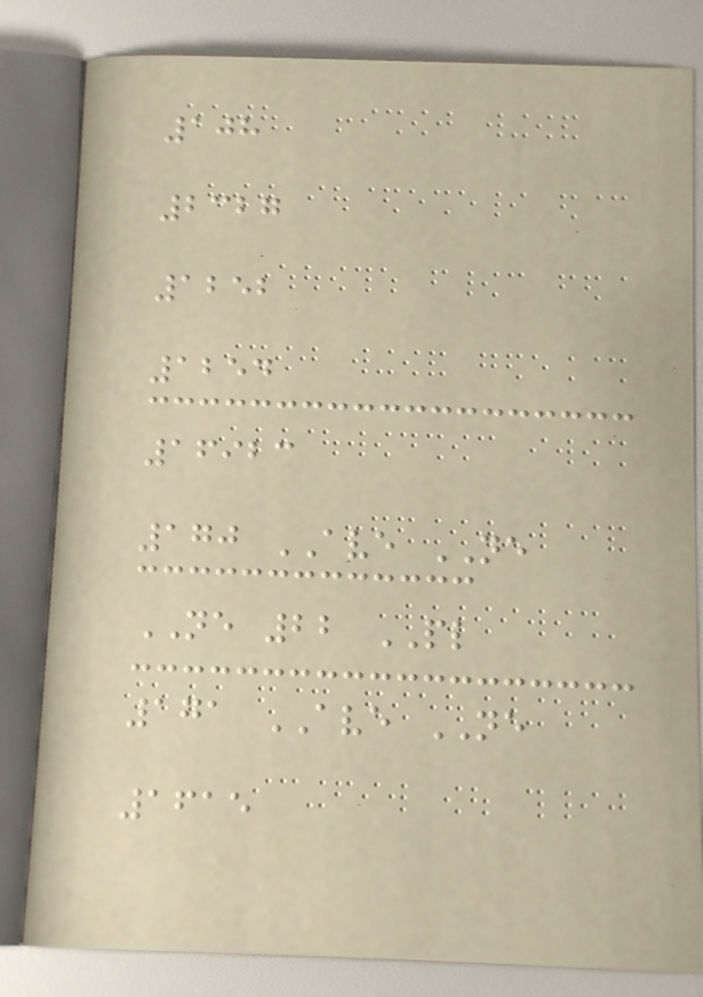108
2327
1252
1254
16923
170 AVE NE
NE 22 PL
171 AVE NE
1615
